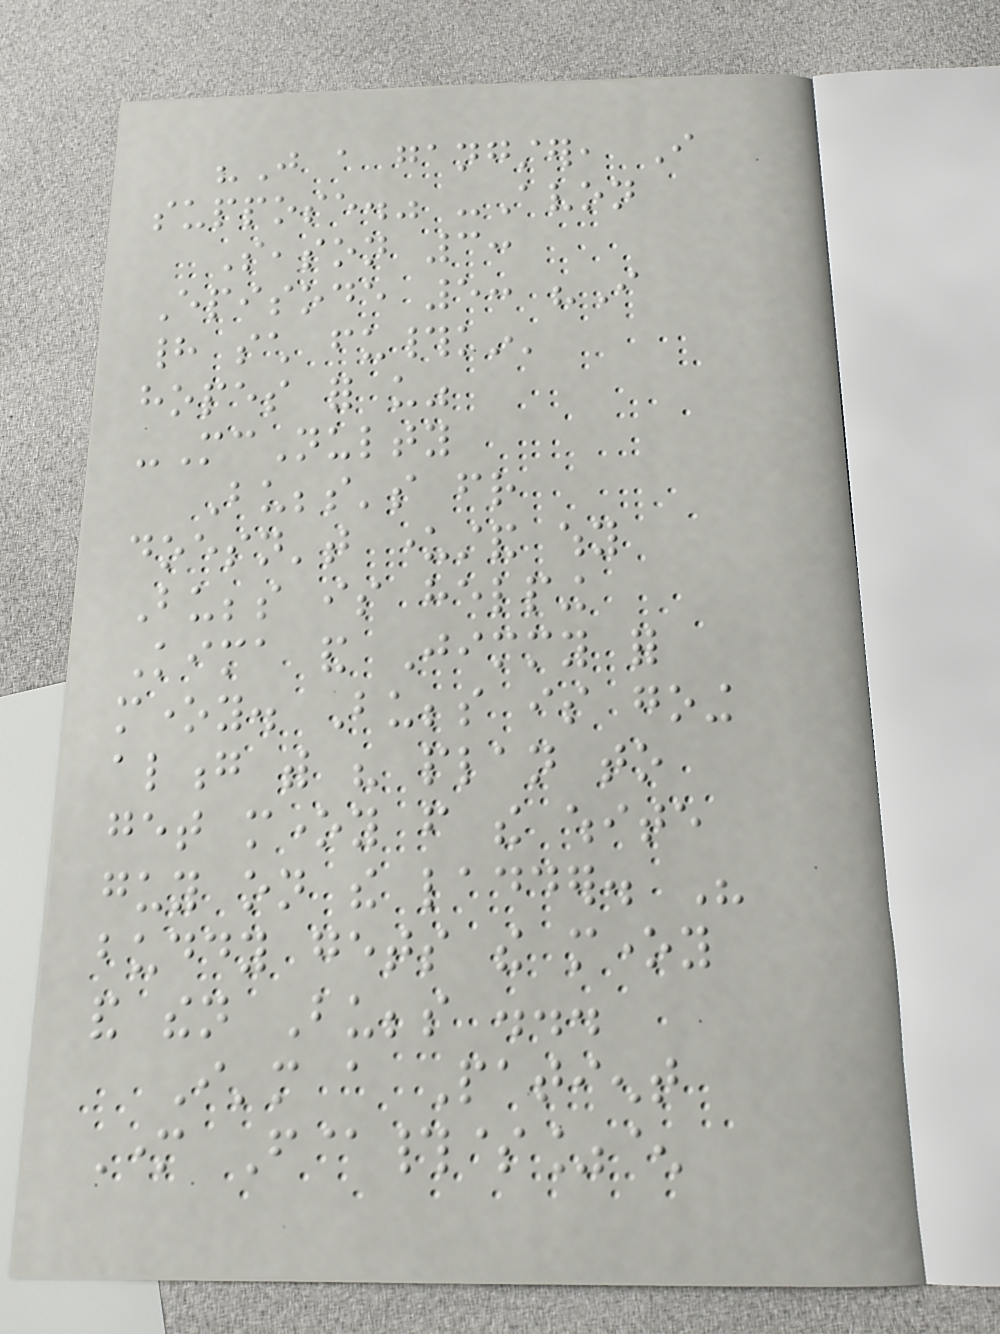"Just a gangster, I
suppose." -Avon
Season 3:
Episode 5: "I
had such fu#kin'
hopes for us"
-McNulty
Bubbs's friend
doesn't understand why
Bubbs is helping
Kima and Jimmy for
money. Bubbs is going
along with his plan to
get money from the white
guy on the ladder. His
buddy gets the money
and then Bubbs ...
I'm a Patient
Mother F@#$%^
